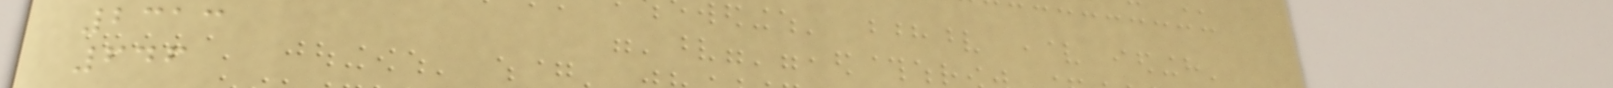2313
646
